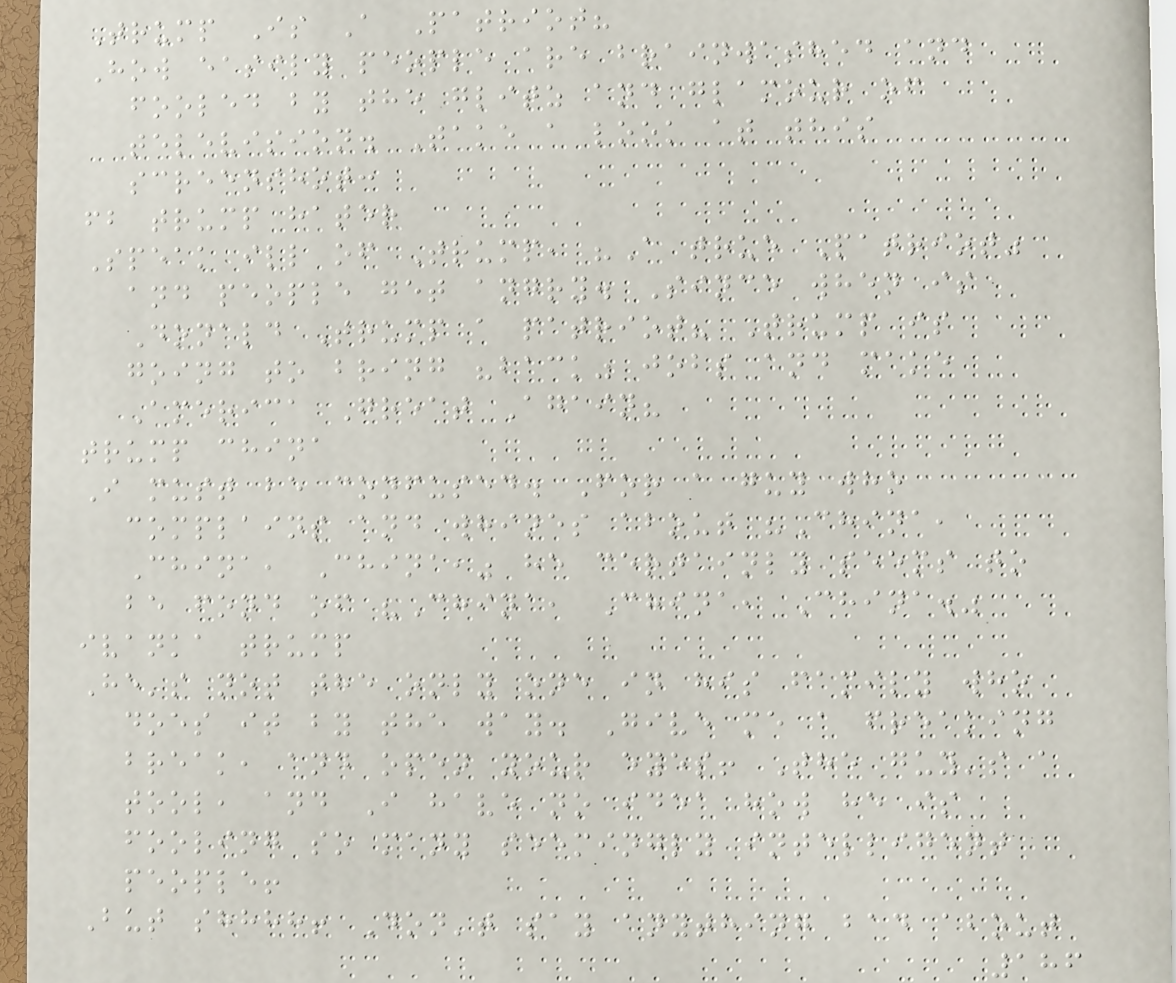Trump Is A Patriot?
How easily people are brainwashed and
fooled by the glitz and glamour of
television. Take a look at this
screenshot:
fb trump hater
Speak ill of Trump, "A true Patriot"
and people get angry. Since when is
Donald Trump a patriot? Trump is
going to bring "back" jobs and make
America Great Again?
trump china
I must be confused. For a guy who
complains and whines about "China,
China, China," he certainly seems to
be fond of "China, China, China."
ivanka trump
He's not the only one in his family who
does it by the way. Give me a freaking
break, and open your eyes! The guy's a
tool, and I have no idea how he is
fooling so many seemingly intelligent
people!
But shhhh! Don't say anything bad about
186
